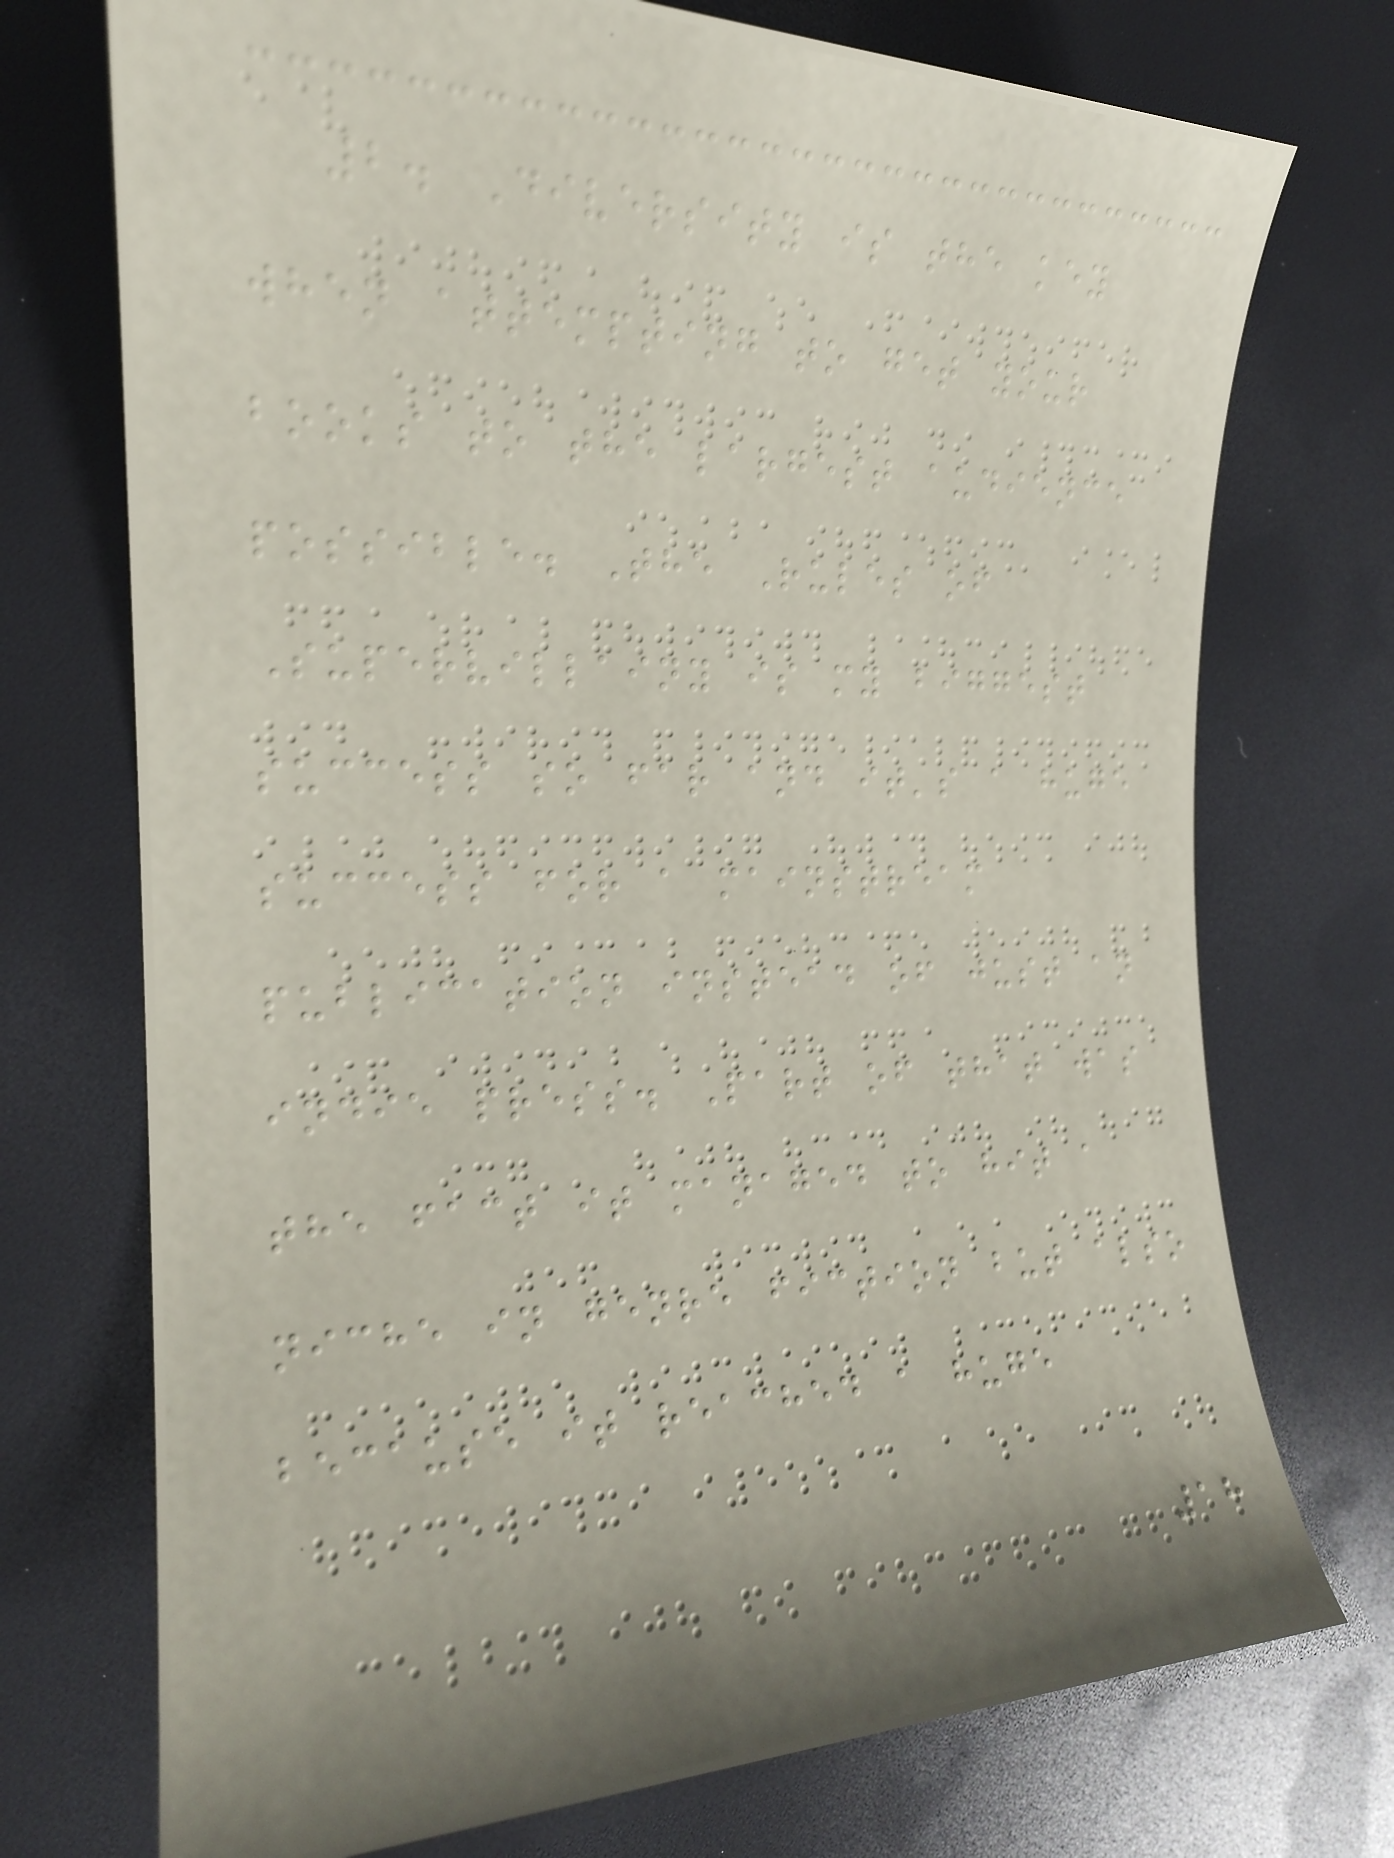2. Diversity is the key
when attempting to get your
books to the largest audience
possible. The Rules of
Supervillainy is my biggest
success so far and it's a huge
success for a mainstream
publication instead of just an
indie press. Part of that was
the fact it managed to hit a
niche in genre fiction but also
because it reached a huge
18
